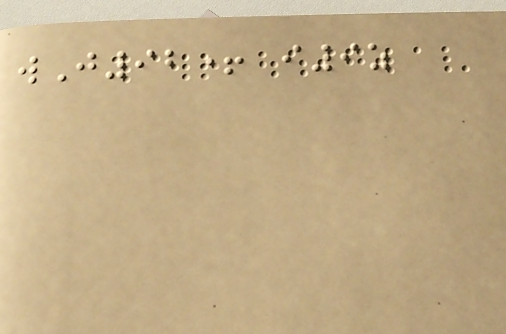wJ92+ i9z
